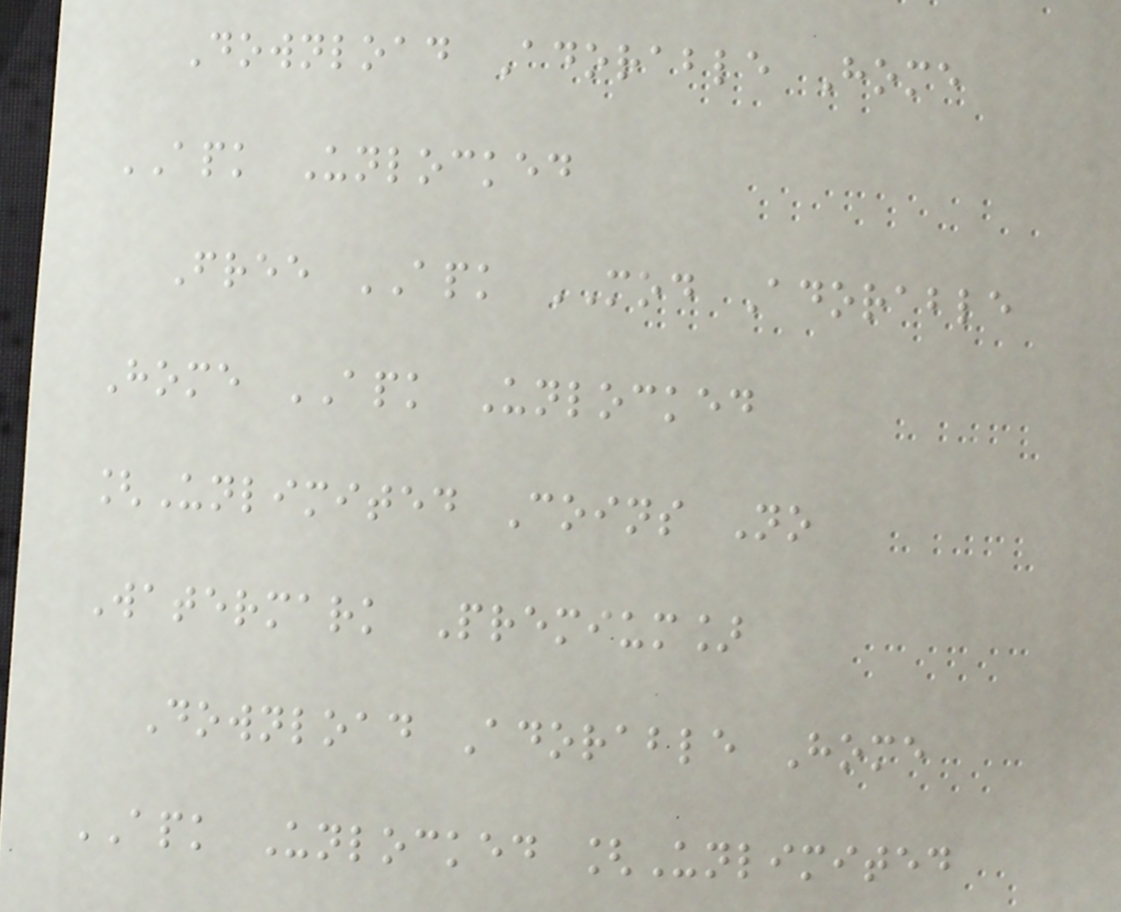Download Adorable Home
APK Unlocked
Free APK MOD Adorable
Home APK Unlocked
[Unlimited Coins No
Watermark Premium]
Download Adorable Home
APK Unlocked [Unlimited
